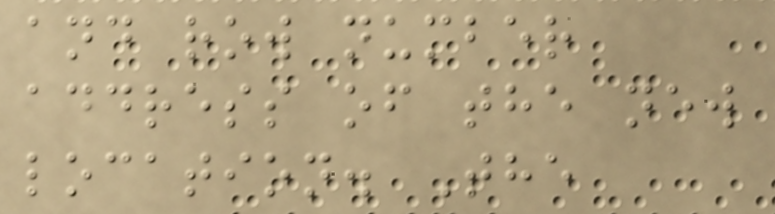and row number
address of the new
location. The
